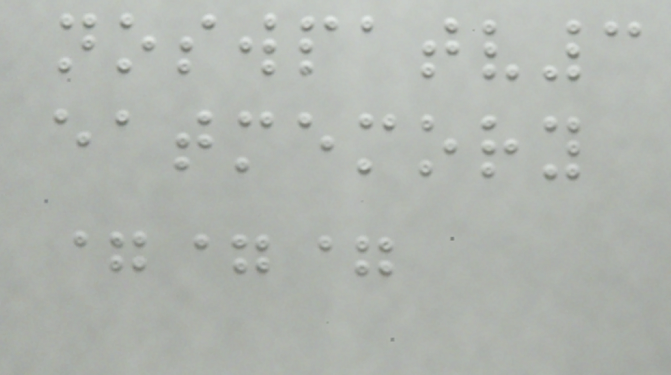noswpatv3
eatmemory
===
